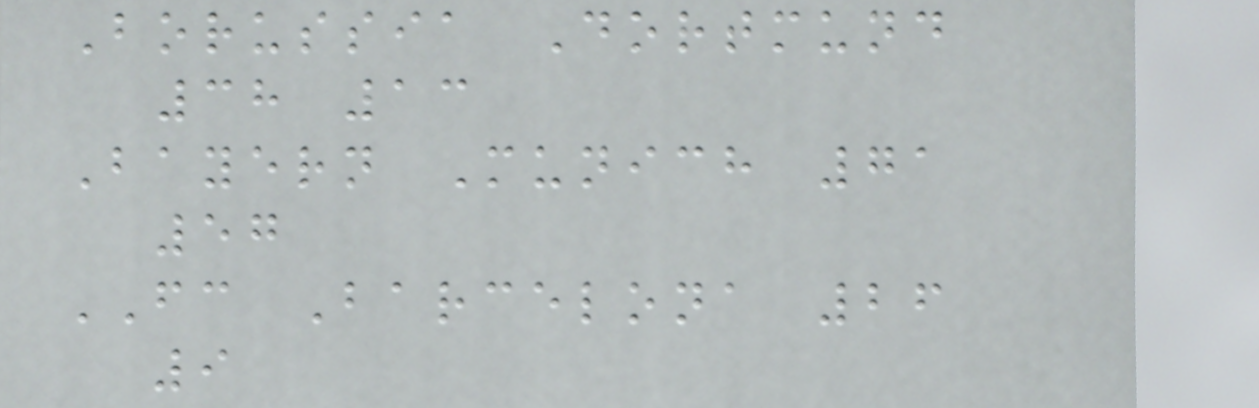Borussia Dortmund
38 13
Bayern Munich 71
57
FC Barcelona 26
9
